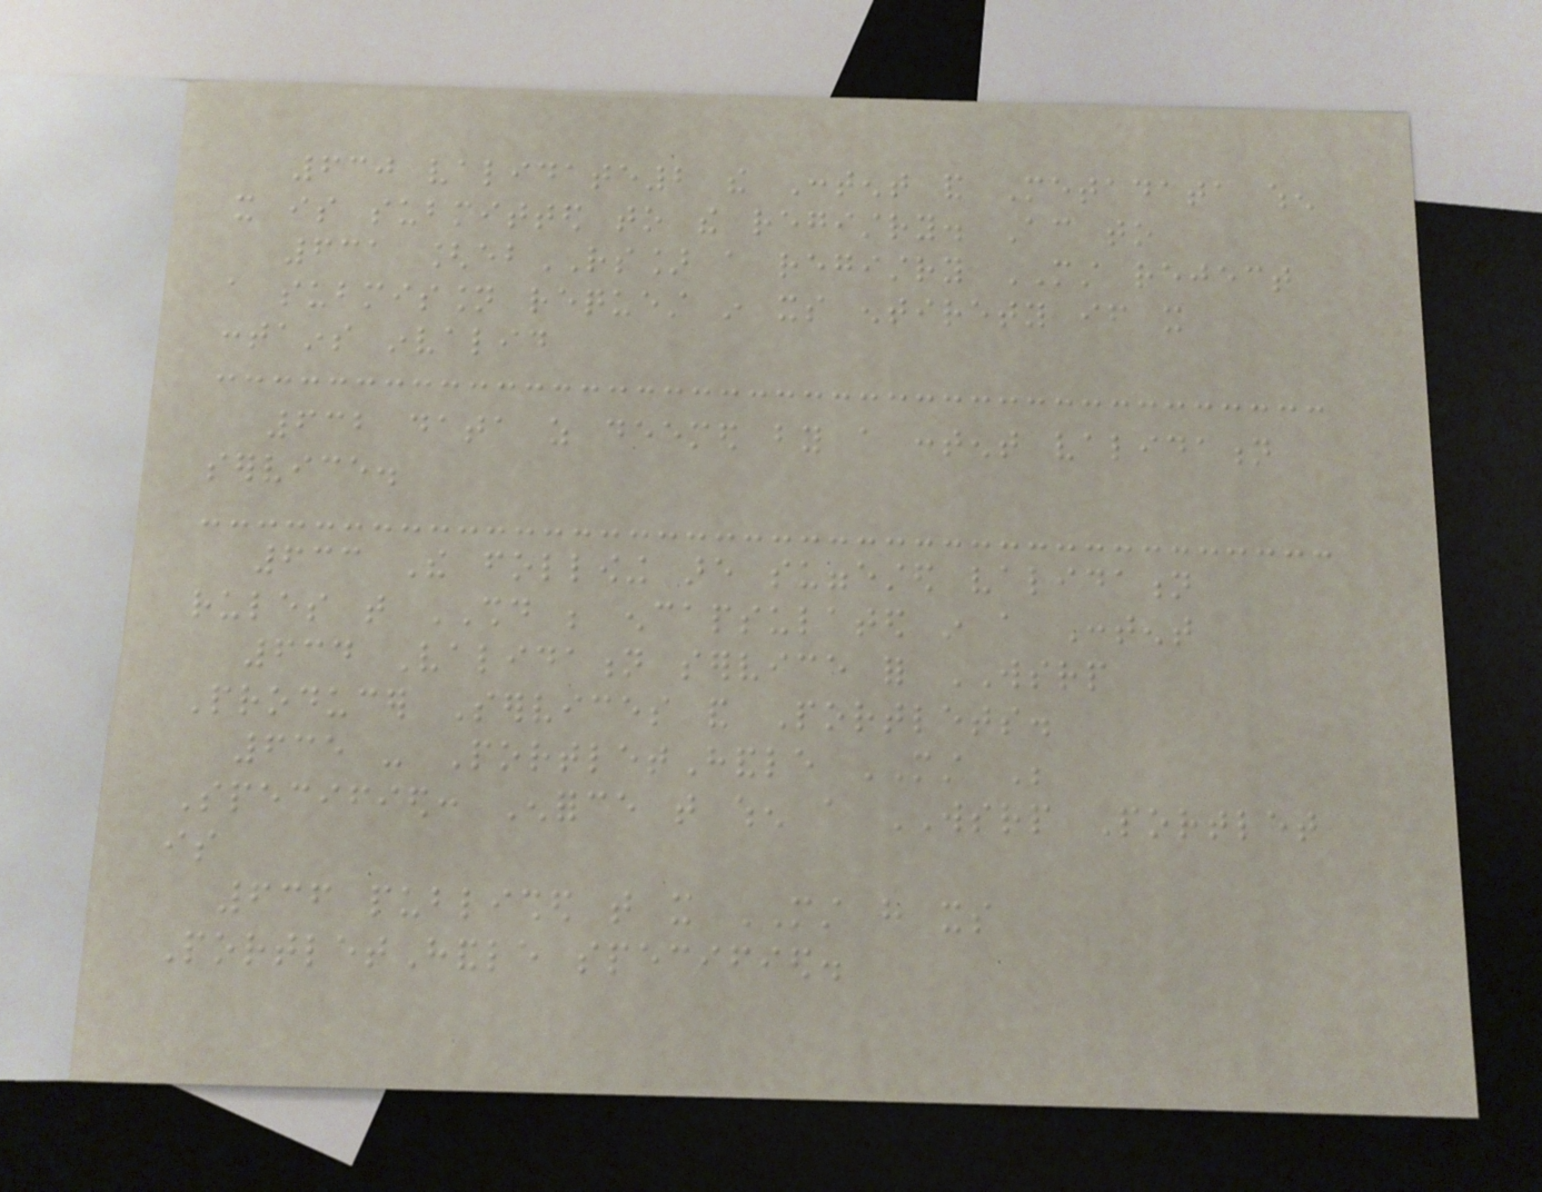630 validate2 the Content and Metadata when
it is submitted to the registry. According to
631 [ebRS] a registry MUST reject
a submission request in its entirety if it
contains invalid
632 data as deemed by a content validation
service.
633 The following are suggested validation
rules that SHOULD be encapsulated in a Content
634 Validation service for WSRP
Producer Services and Portlets.
635 - PortletHandle MUST Be
Specified: Enforce that when a WSRP Portlet
is
636 published that it MUST have its
PortletHandle specified.
